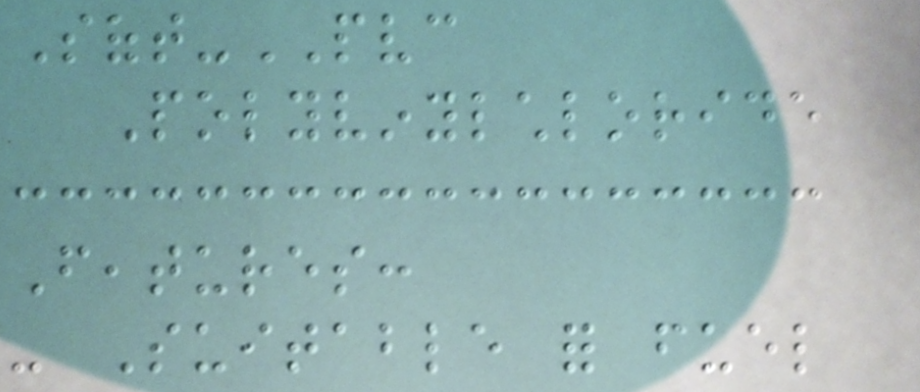Soft-PVC
Polyvinylchloride
Features:
- Suitable for fuel
